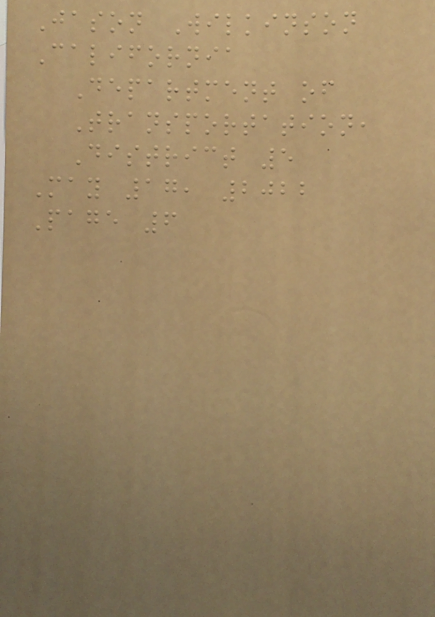Jason Wilkinson
California
Department of
Transportation,
District 5
May 17, 2022
Page 6
